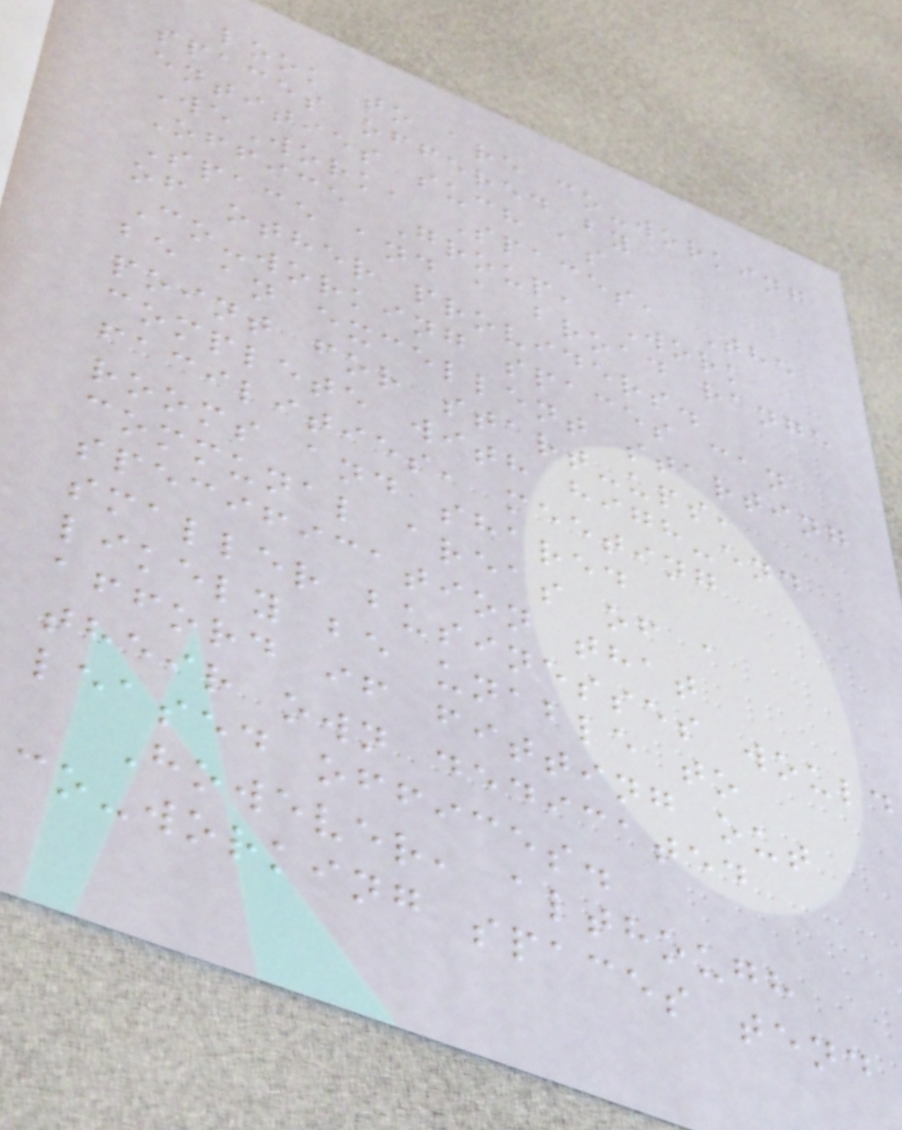look to are co-working
spaces offered by
entities such as
WeWork, Spaces, The
Office Group, Work
Space and a broad range
of other providers.
Co-working spaces can
be an excellent starting
point for start-ups,
complete with high-end
facilities, meeting
rooms and shared
communal areas of a
specification that
smaller businesses would
likely be unable to
afford if fitting out
their own dedicated
leased offices.
However, although
co-working spaces tend
